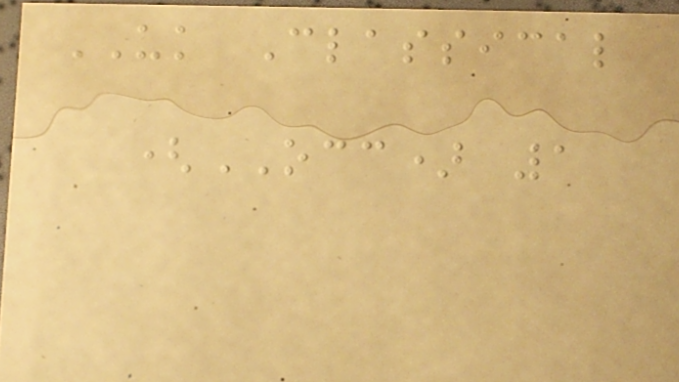UK Classical
(OCC) 1
